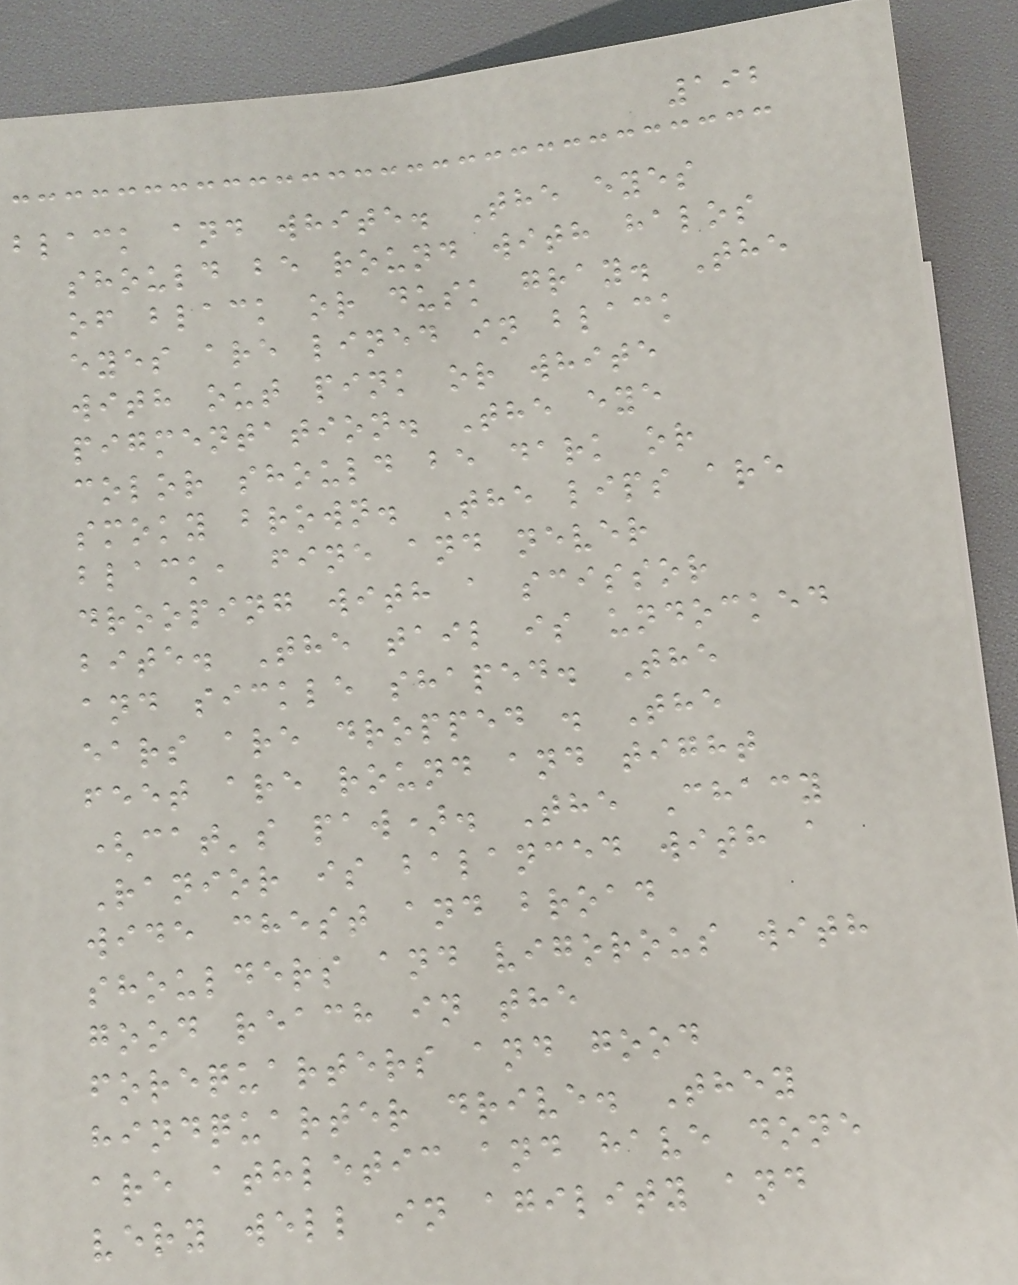192
black and white. The eyes
should be round with halos
of black or dusk gray. The
eyes are lined in black
with out pink or white
pigmentation. The eye
color should be dark or
smoky brown. The lips are
black, fine and never
drooping with a scissor
bite. The tail is undocked
and sickle shaped. The
ears are dropped . The
feet are round and tight
(cat's paw). The Chacy
Ranior is balanced with a
wide chest and broad
shoulders and vigorous with
good reach in the
forequarters and good
hindquarter drive. They
are athletic and have done
very well in agility and
